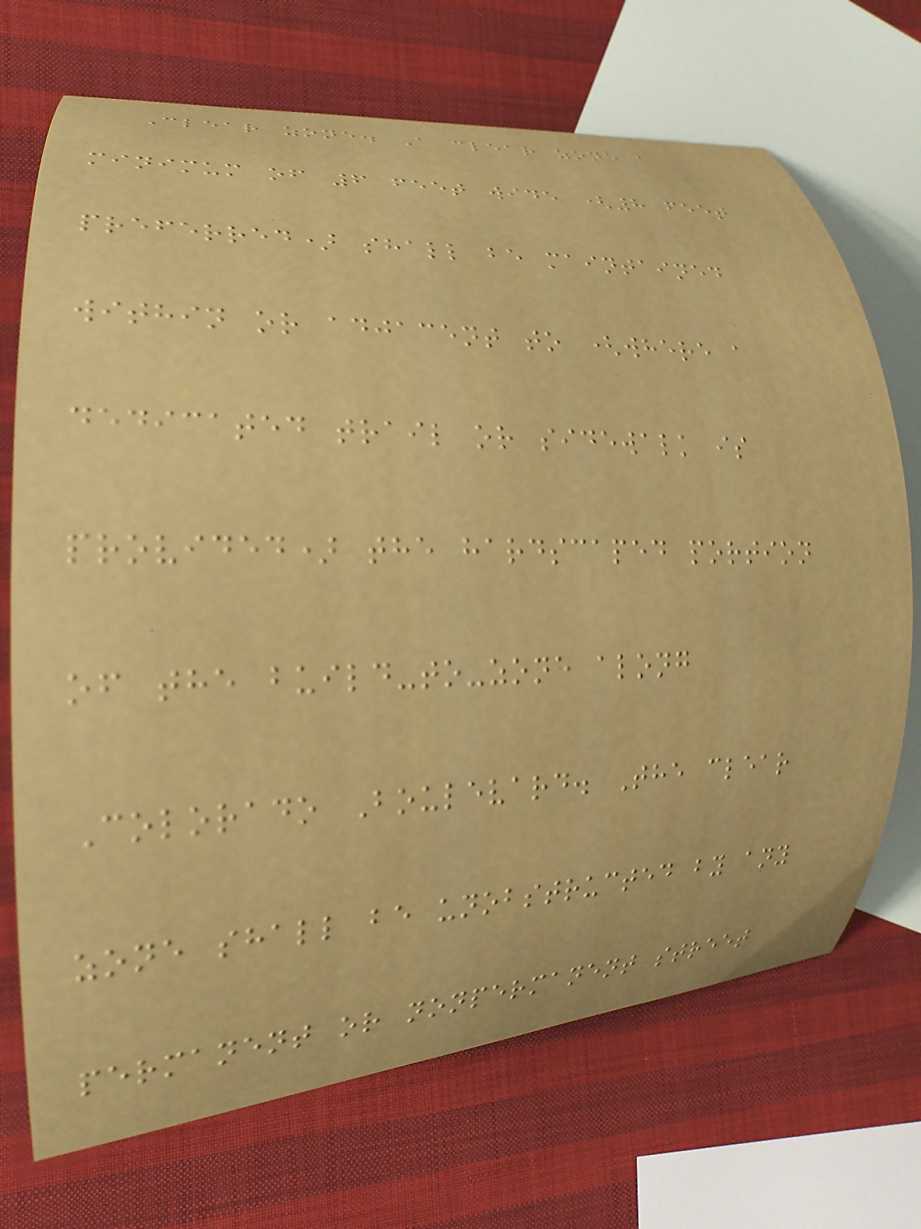Clear zone. A clear zone a
minimum of 6 feet wide (8 feet
preferred) shall be maintained
within or adjacent to (where a
dedicated trail or sidewalk is
provided) the hardscaped portion
of the build-to-zone along
Colorado Boulevard. The clear
zone shall be unobstructed by any
permanent or nonpermanent street
